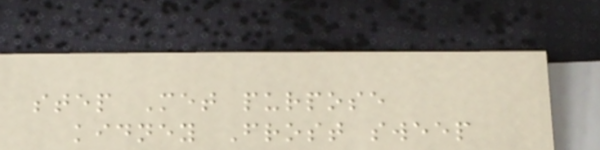step Met purpose
kidney Frost sweep
